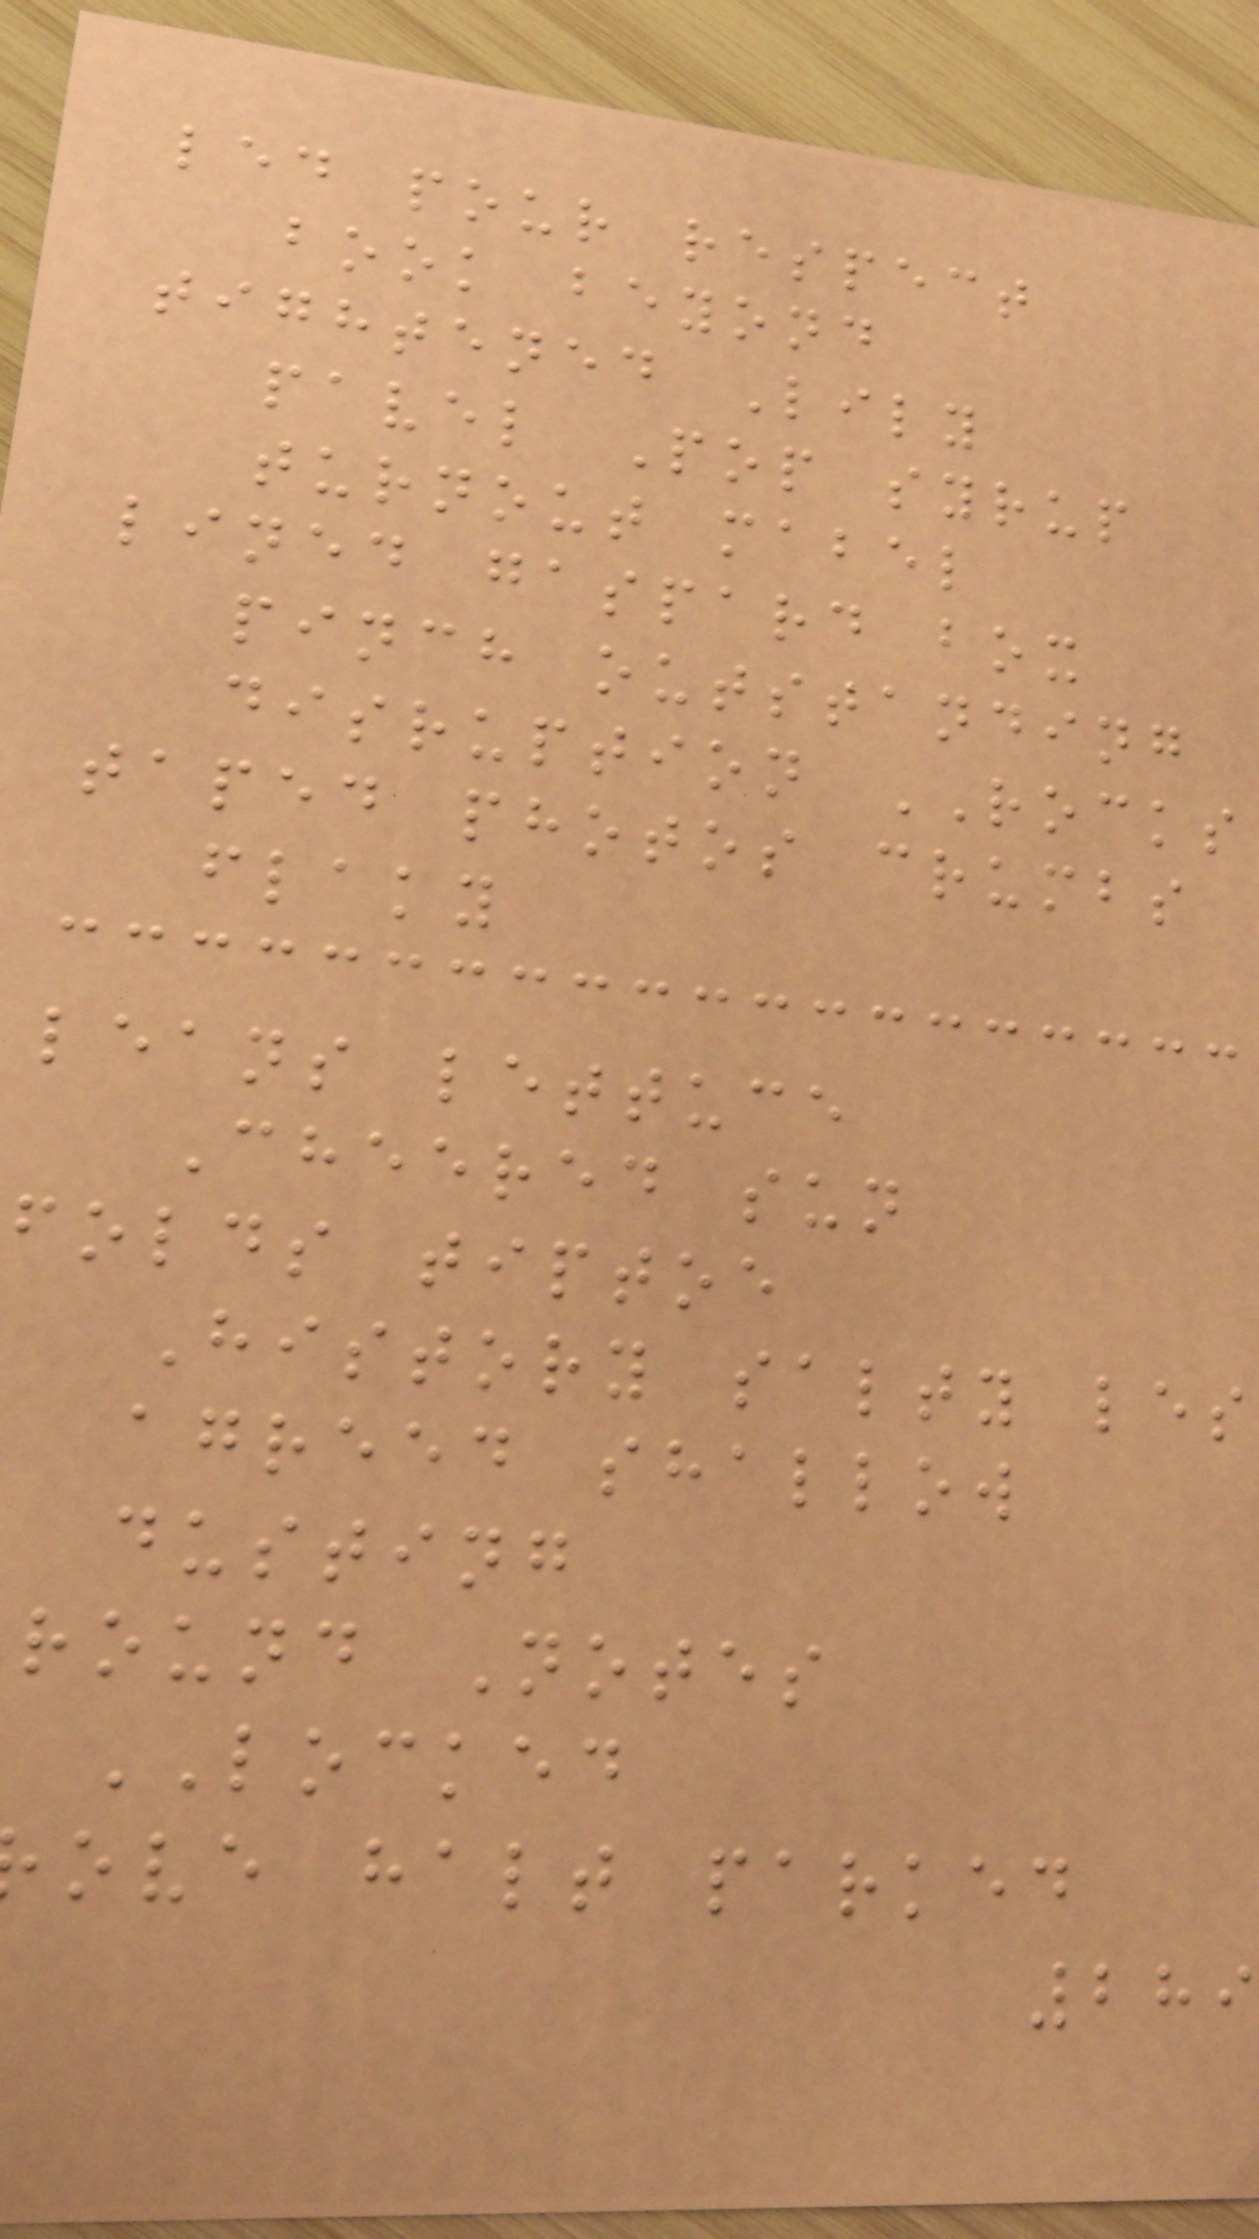led pour respect
book beyond
tightened Lily
pavel Pop syrup
turnout mabel
lined gaspard box
pinch outstanding
disruption ROCKS
taped photos crumbs
flaky
leans lettuce
Cheered sun
folds tiptoe
History salty les
agreed shallow
dusting
round Notes
LOCKED
ove halt parked
289
